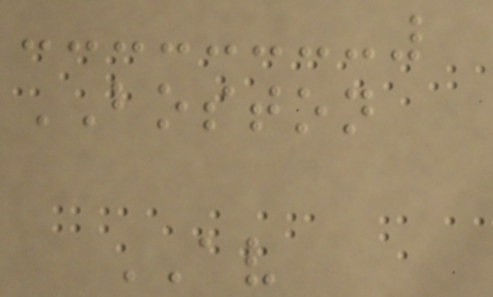BOSTON
AV
